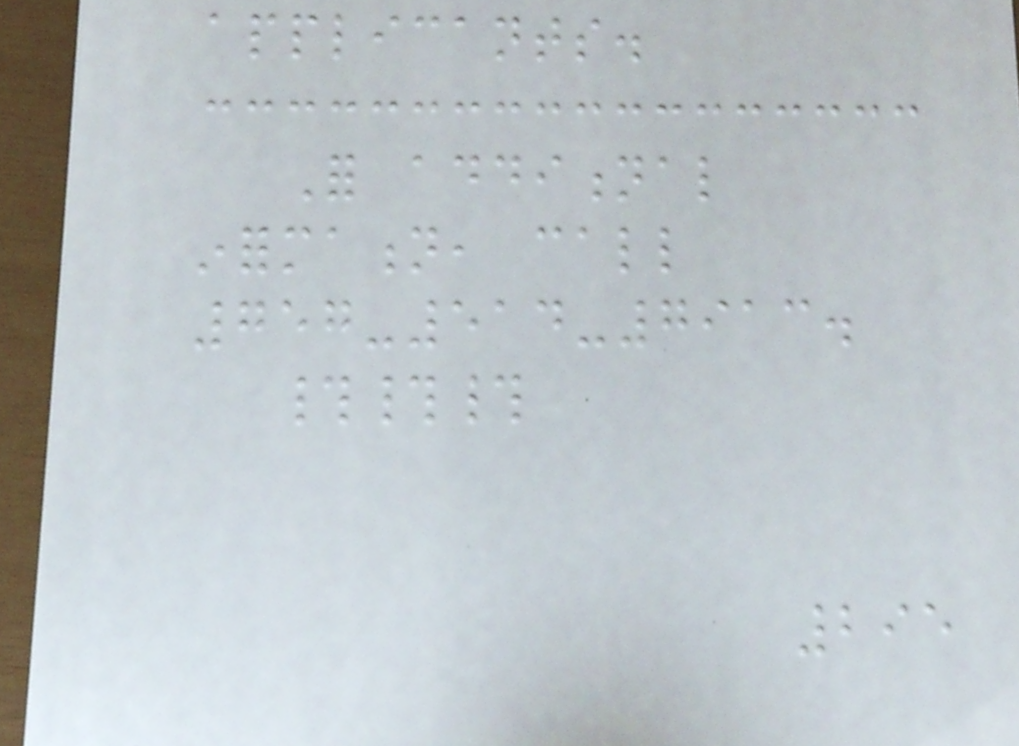applicants.
For additional
information, call
757-514-7913.
###
295
